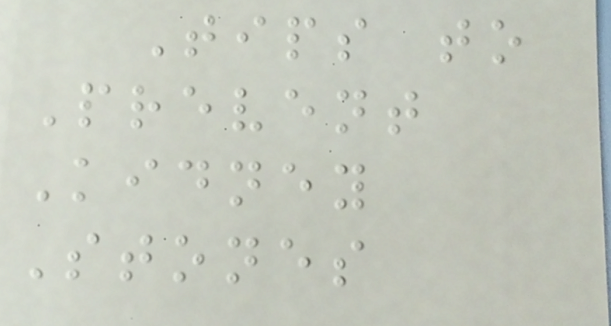Tips to
Prevent
Kidney
Stones
